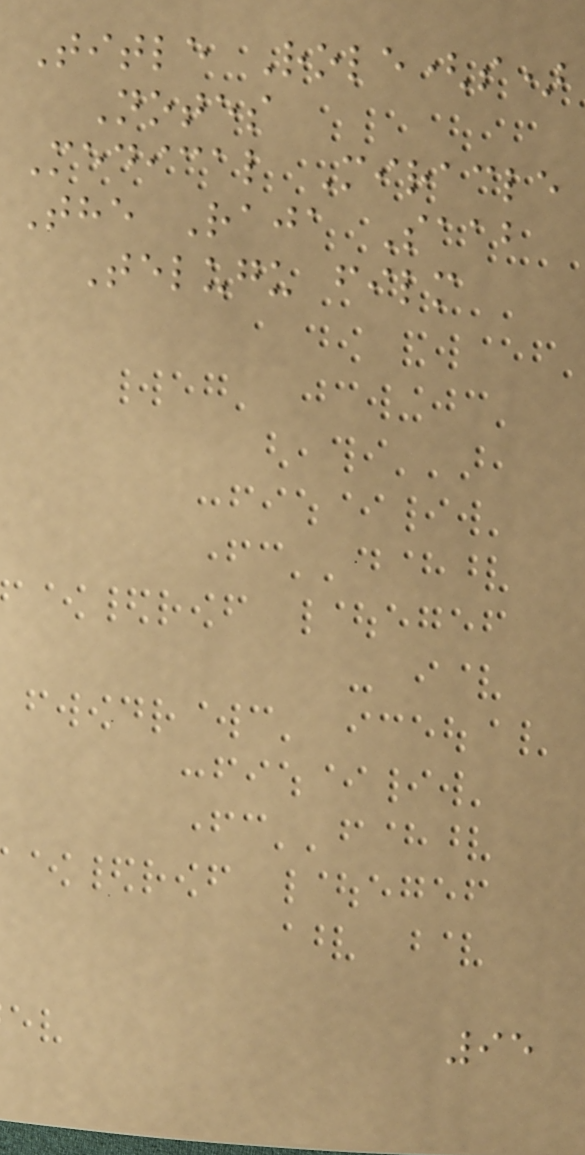Title Role(s)
Notes
Medical Miracle
The Raja Saab
Telugu film
95
